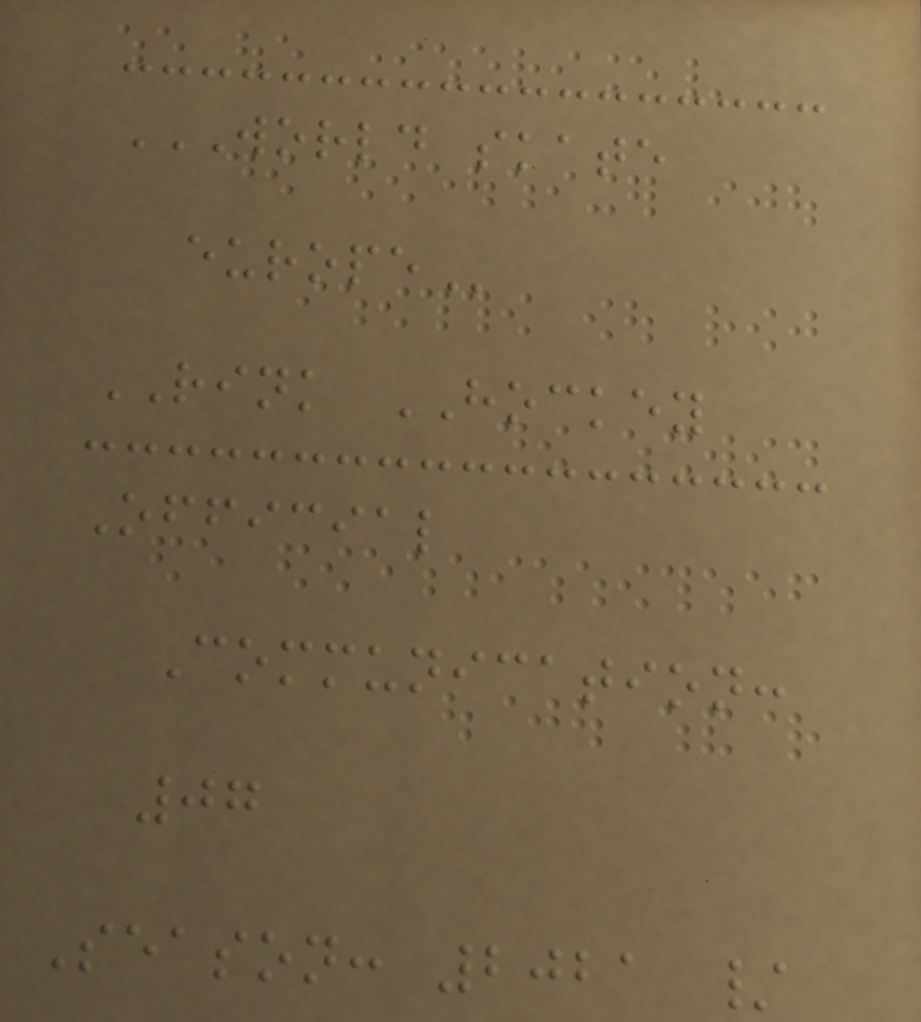WORLD SKATE
EUROPE
RINK HOCKEY
Official
Communication:
07
Season: 2021 /
